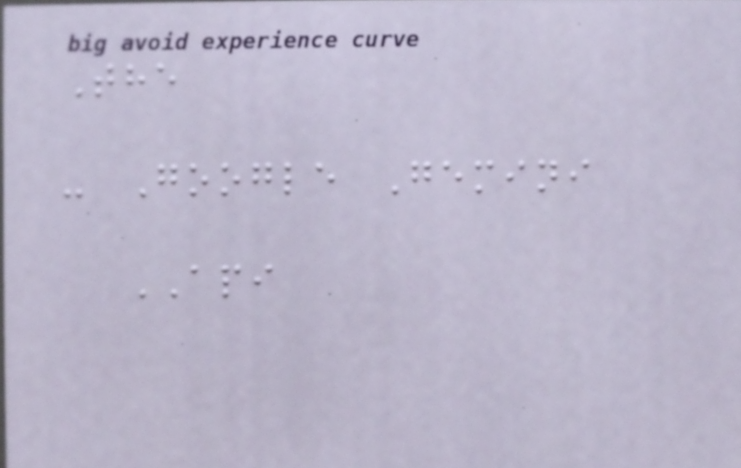The
- Google Gemini
API
